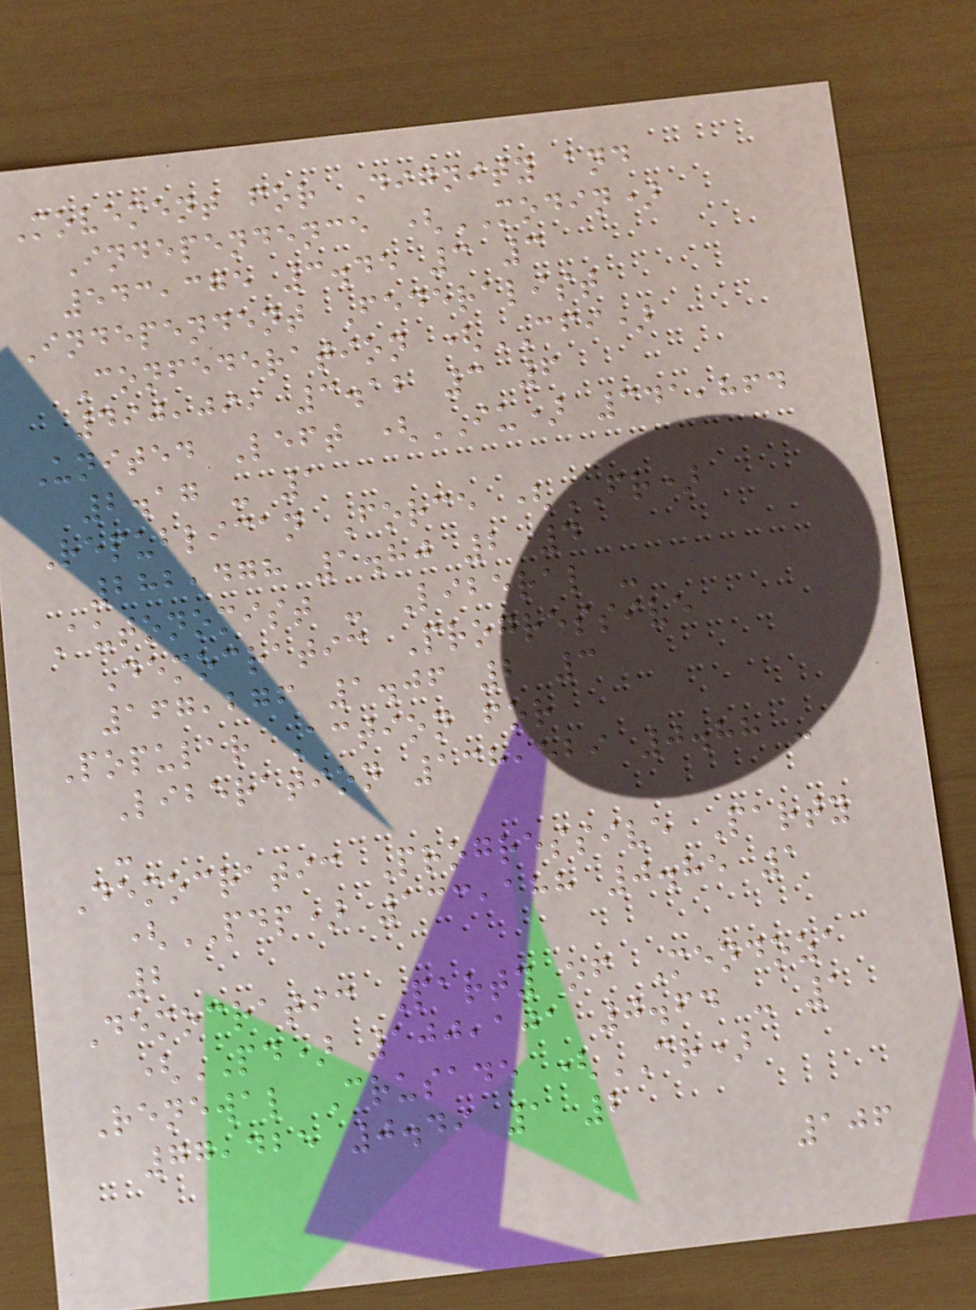Movement for Dignity and
Independence (MODIN)
543,375 3.45 3 3
Independent Federalist
Confederation (CFI)
490,099 3.12 3 6
United Left (IU) 341,864
2.17 - 1
Republican Force (FR)
282,478 1.80 2 4
Autonomist - Liberal -
Democratic Progressive
167,276 1.06 2 3
Popular Action for
Liberation 138,529 0.88 -
-
Democratic Progressive Party
(PDP) 133,188 0.85 1
2
Democratic Party of Mendoza
(PD) 100,101 0.64 - 1
Renewal Crusade (CR)
77,425 0.49 1 2
106
